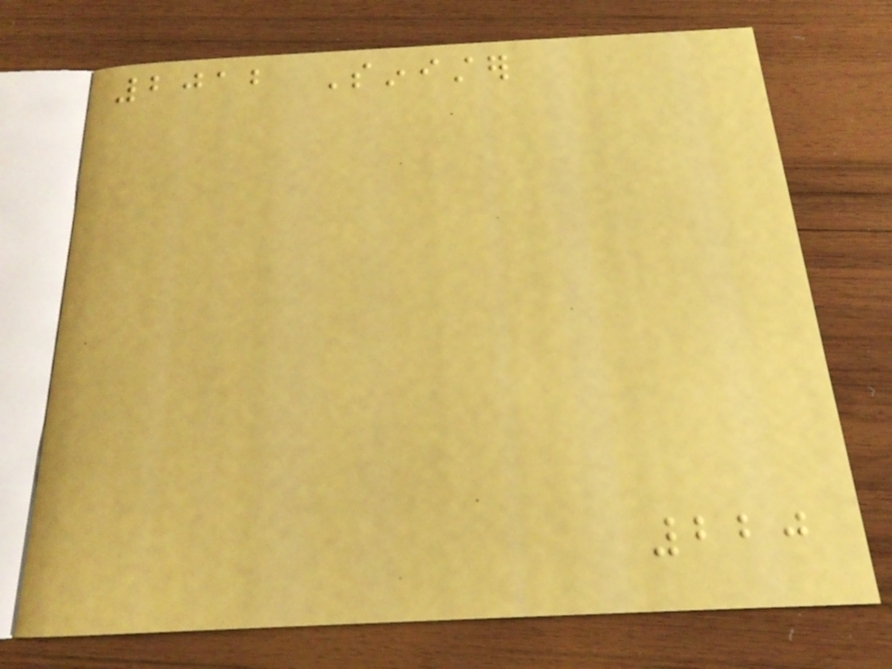2012 Sinister
220
